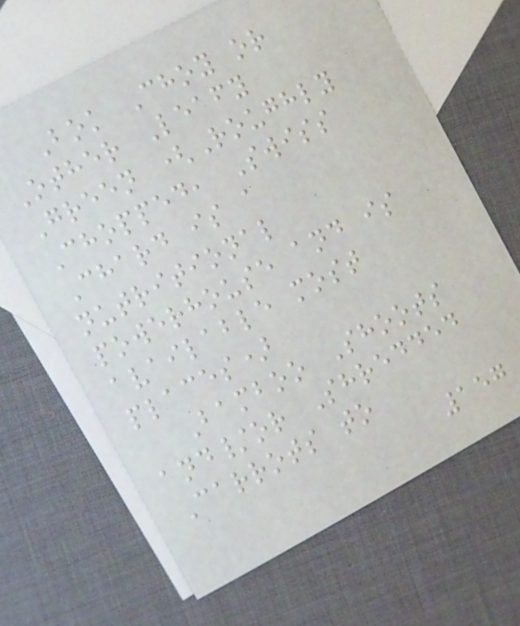Bok Choy or
Other Leafy
Green (Roughly
Chopped, Swiss
Chard is a
nutritional
powerhouse and is
available most
places)
Bamboo Shoots
and/or Shredded
Carrots to
157
